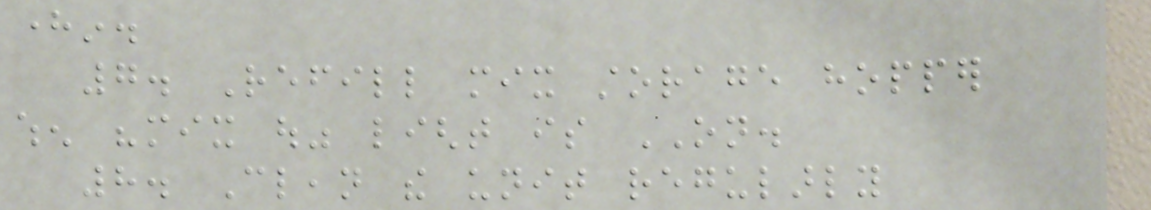herein.
7. Refill mix storage hopper
when "mix out" light is ON.
8. Clean the unit regularly
